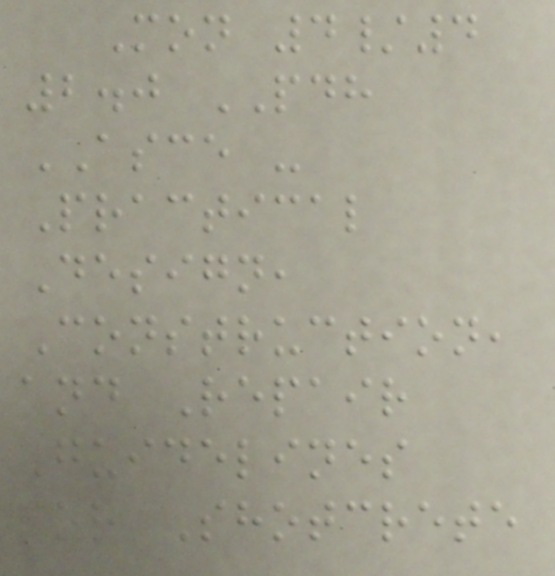Mon 4/4
2.0 PDH
ASCE -
Practical
Design,
Construction,
and Repair
Guidelines
for Shotcrete
